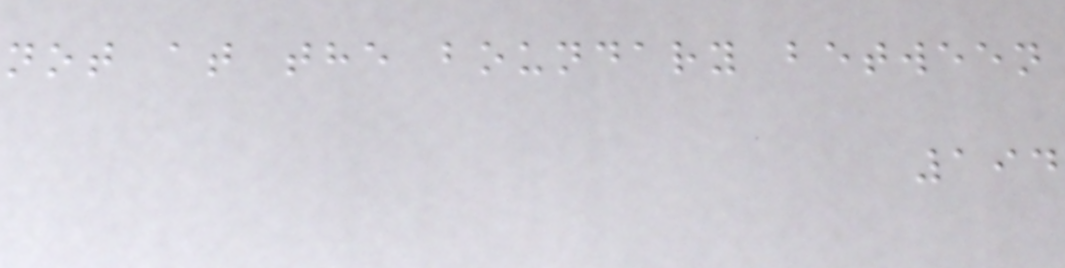not at the boundary between
194
